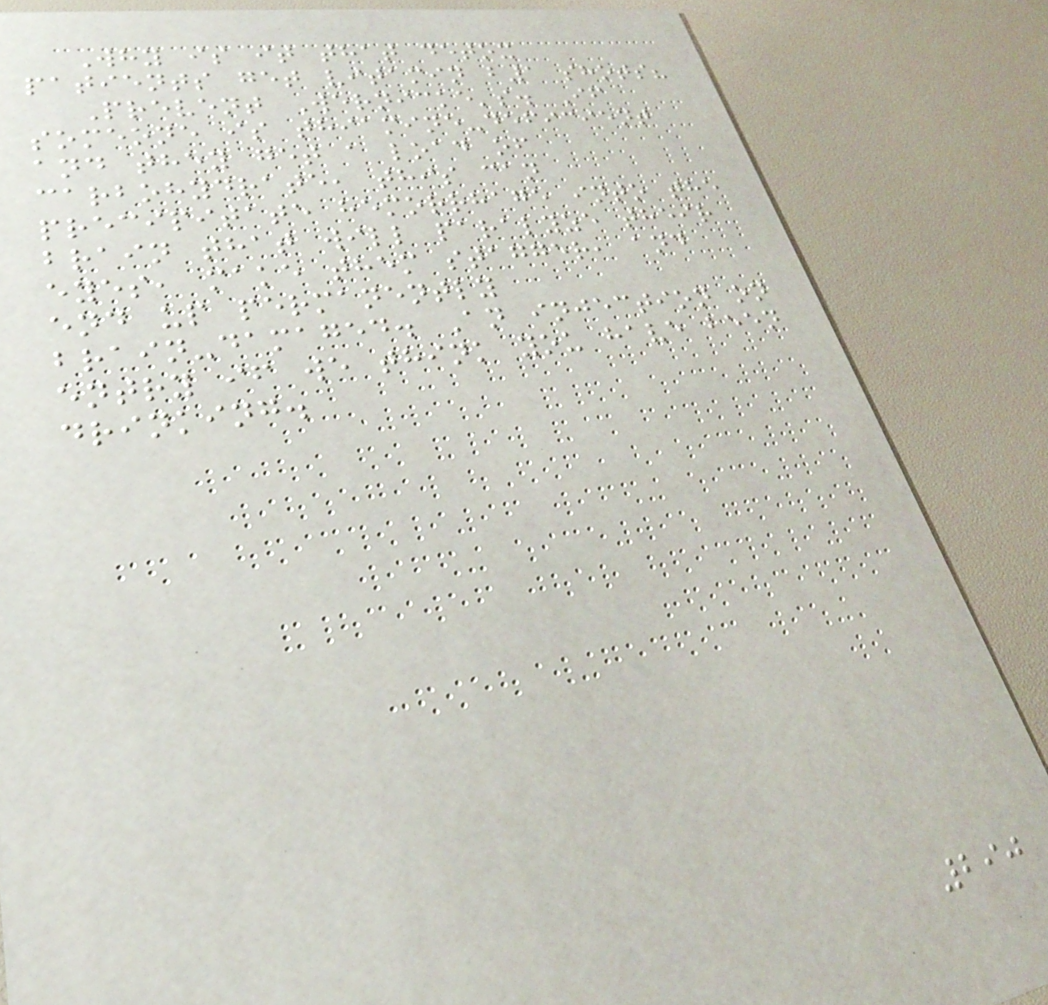Why is it that detox
patients get vitamin b1 shots?
Prevent Wernicke's. If
someone is thiamine-deficient
and they get a load of
carbohydrate, this can
precipitate hemorrhage into the
brain that will paralyze their
eyes, make them stagger, and
end up permanently
brain-damaged. An injection on
entry if we think you have been
drinking.
290
